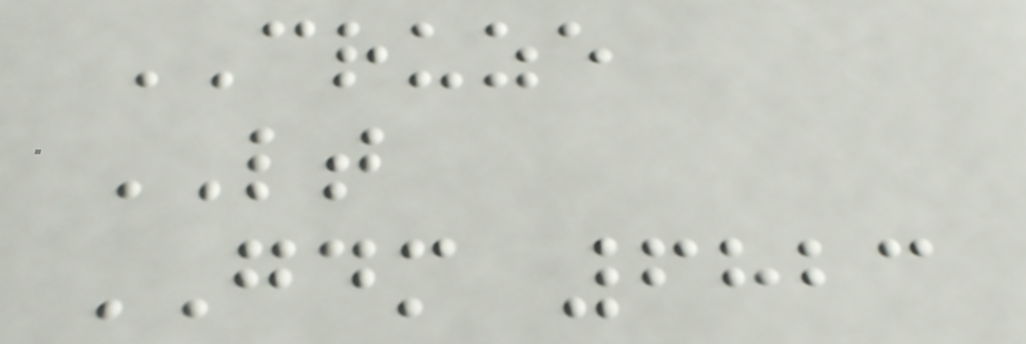CRUZE
LT
GDM 6823
